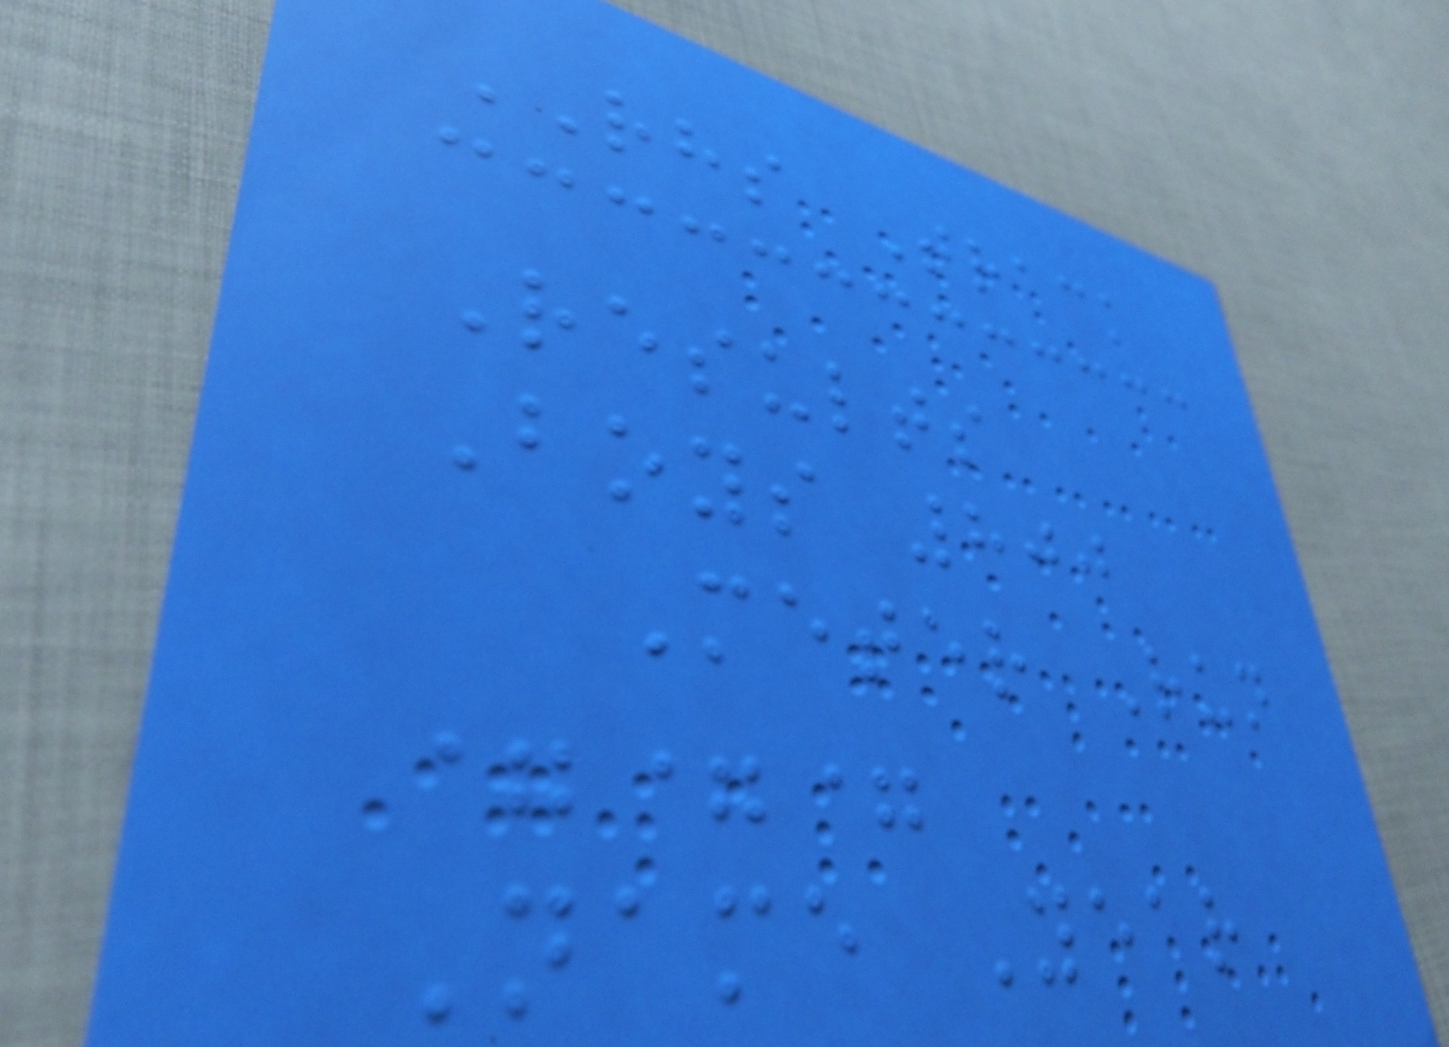RHS Track
Results
Boys 800
Meter Run
===
Name Year
